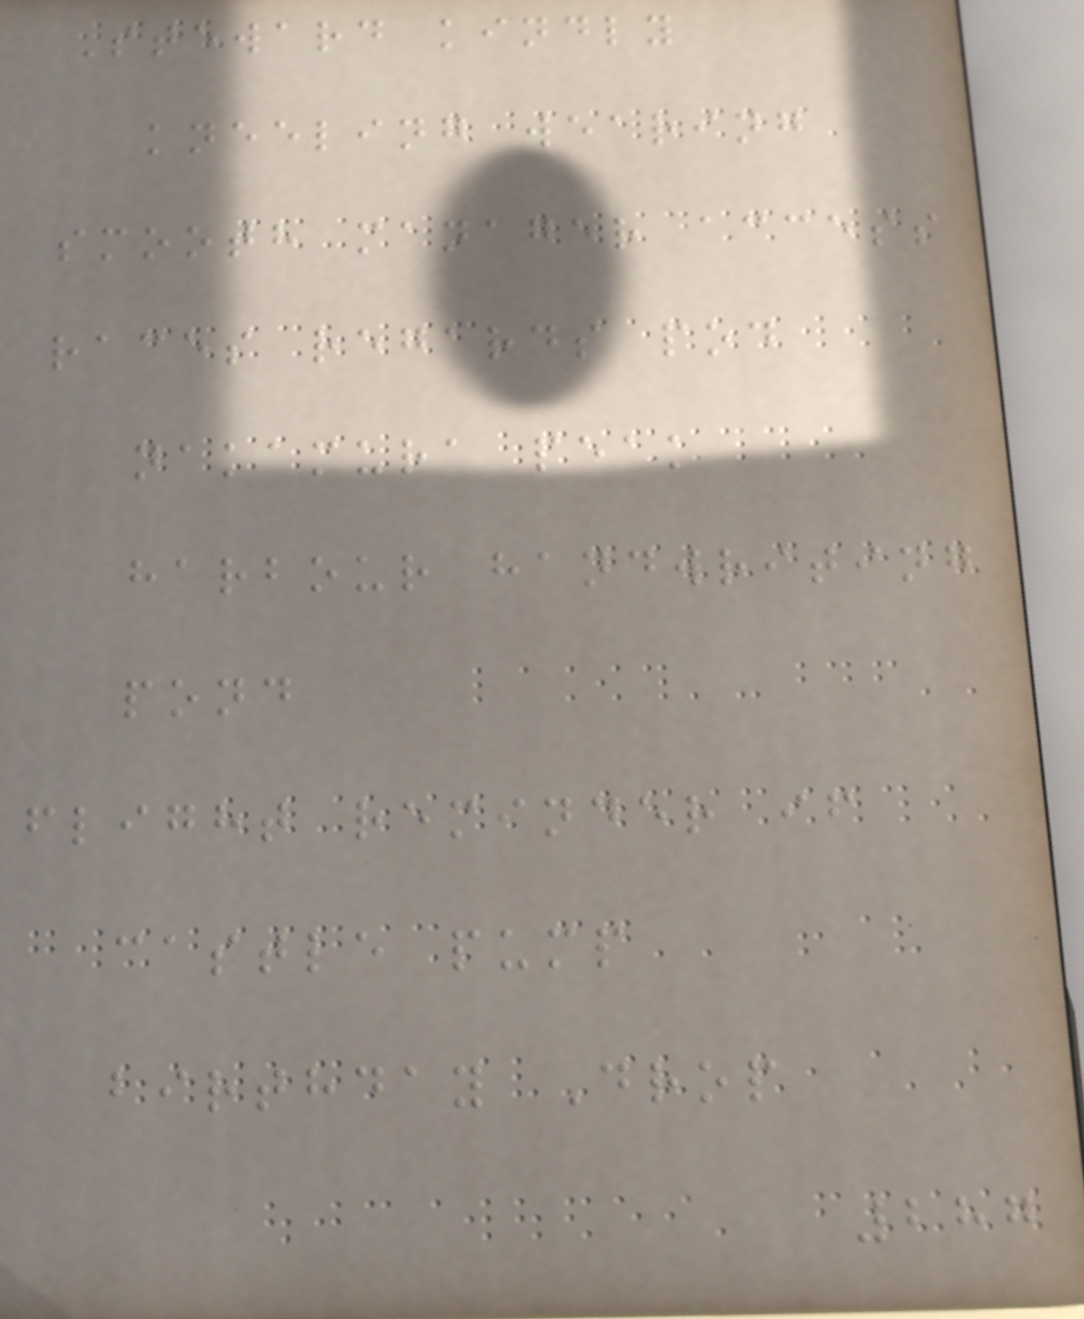Steward kindly
kneeling wearing
smooth manager access
races regards pod
nakamura peak
harbour handwriting
pond
flight reminder if
castle pump
birthday Drop
287
